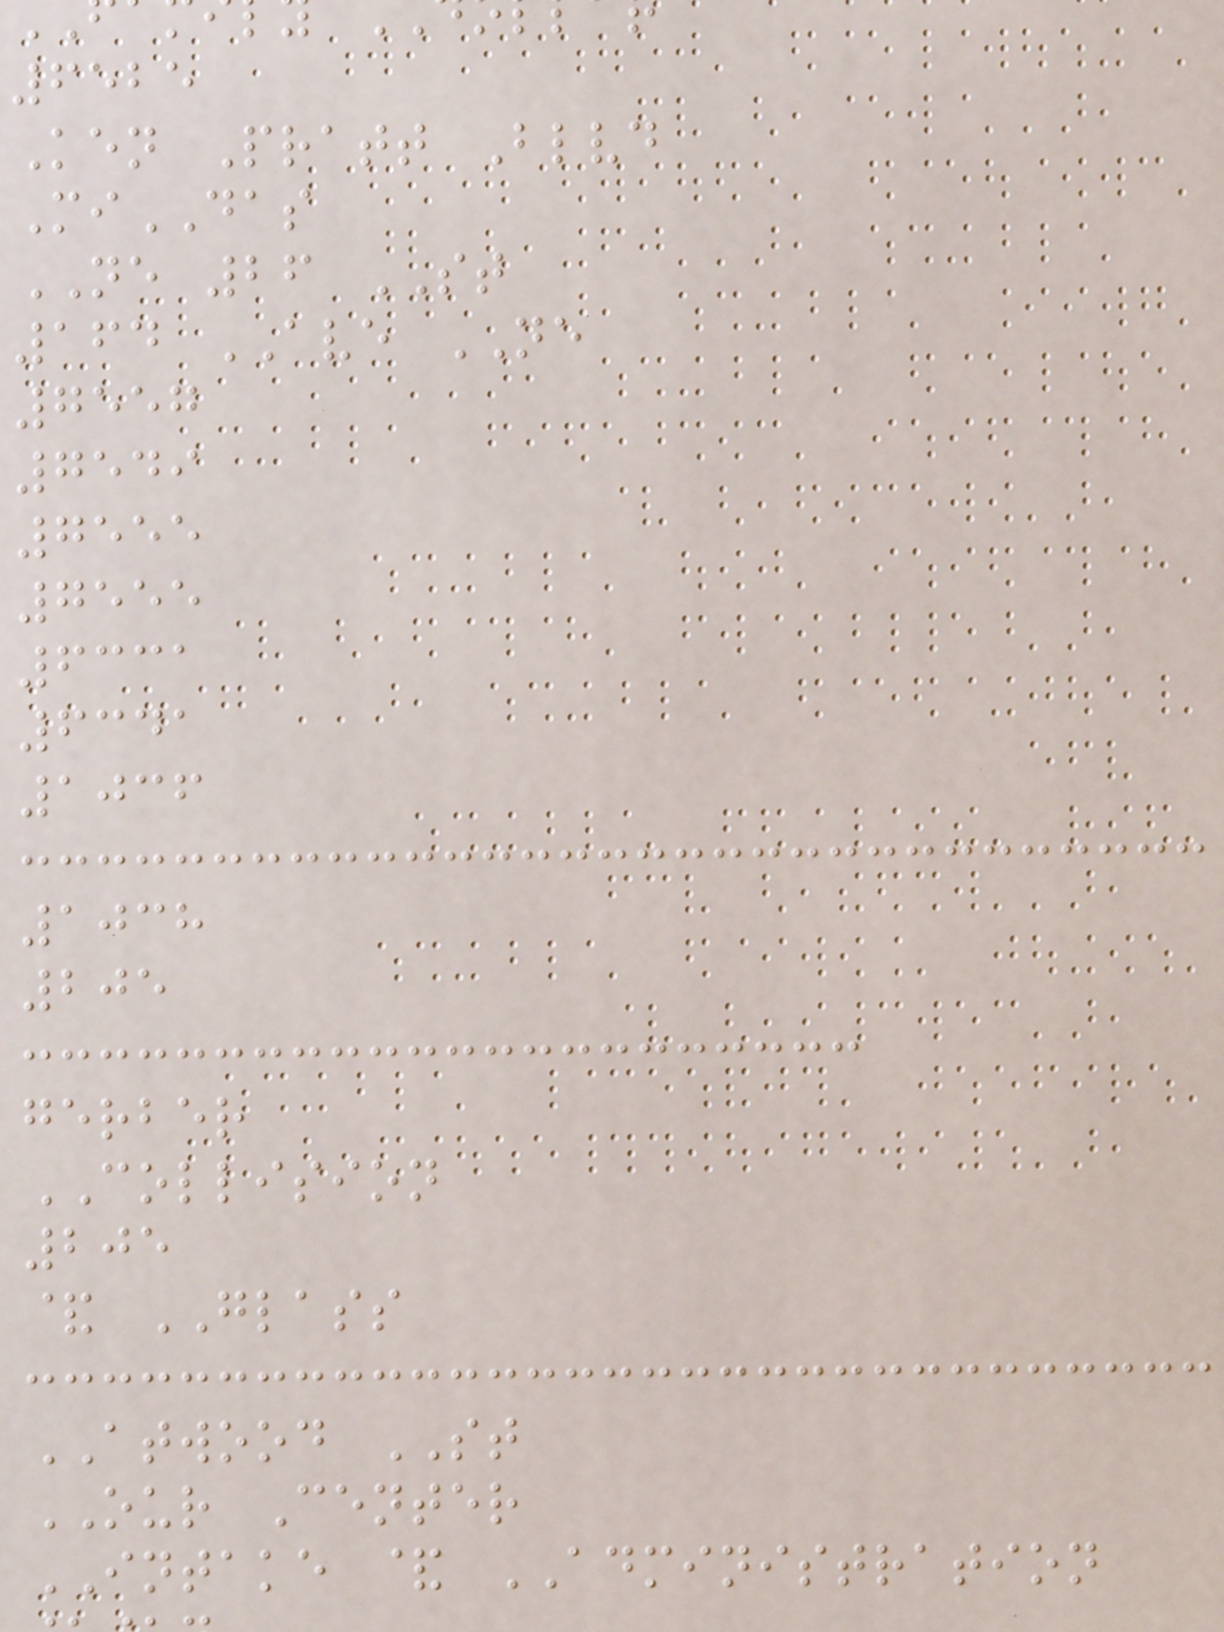6525
Ken Pratt Blvd
MiDAS
NE 26 ST
164 AVE NE
7557
7549
7555
7555
6331
6341
1036
1038
205
gerber
COLLISION
205
& GLASS
ATWOOD ST
OUR Center
INTAKE & ADMINISTRATION
